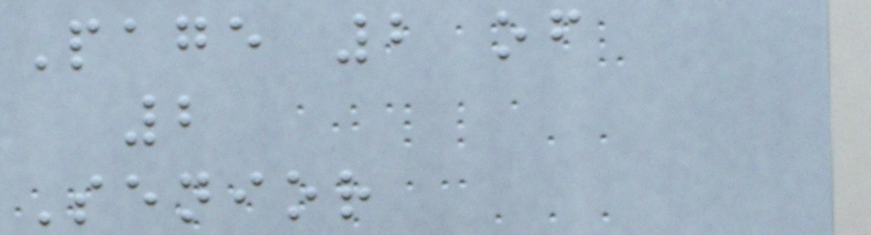Page 2 of
2
Senior
